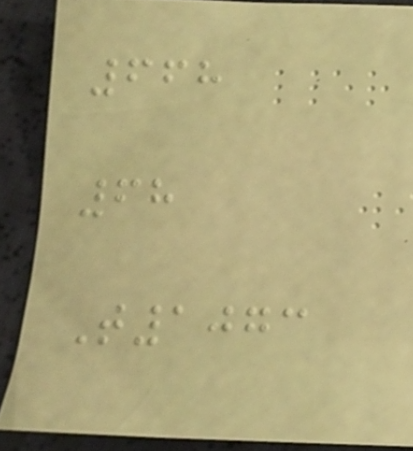668
68
T1073
